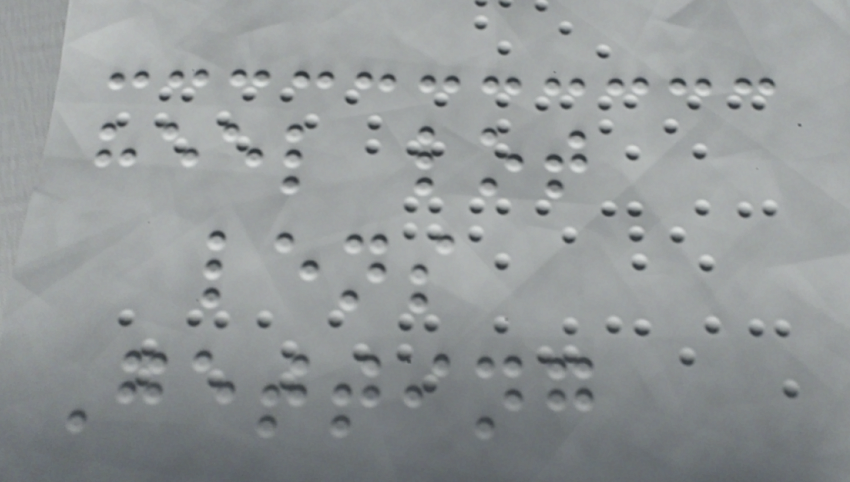heel lot
lens
Getting
